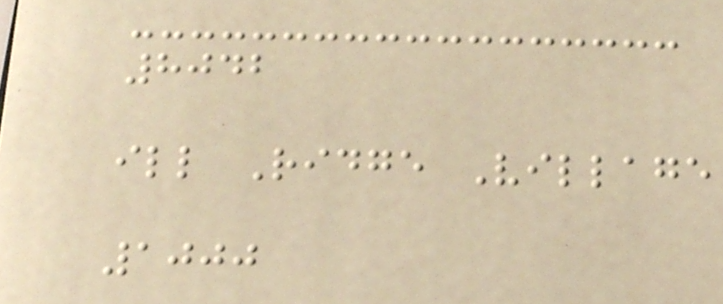8042
ill Ridge Village
1000
